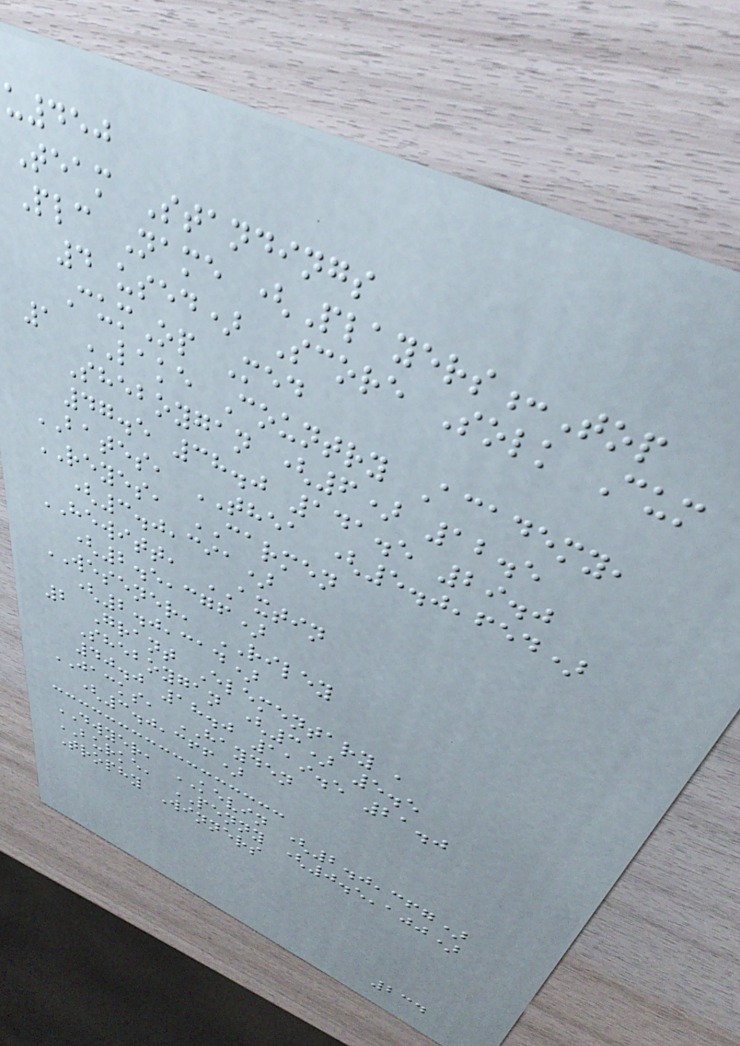u450
Team Standings
Plc Name (Players:Top
4 used) Score Solk Cum
CumOp Med
1 LAKE Country Academy,
Sheboygan (6) 12.5
47.5 38.0 141.5 29.0
BATES, THEA (5.0,654)
REYES, CARMEN
(3.0,391)
HEWITT, AXTIN
(2.5,376)
WESENER, RILEY
(2.0,314)
2 Grant Elementary ,
Sheboygan (3) 5.5
40.0 18.0 119.5 21.0
JACKS, HAYDEN
(3.0,366)
DWYER, KEVIN (2.0,367)
BURKE, PENNY (0.5,100)
Trophy Winners
234
